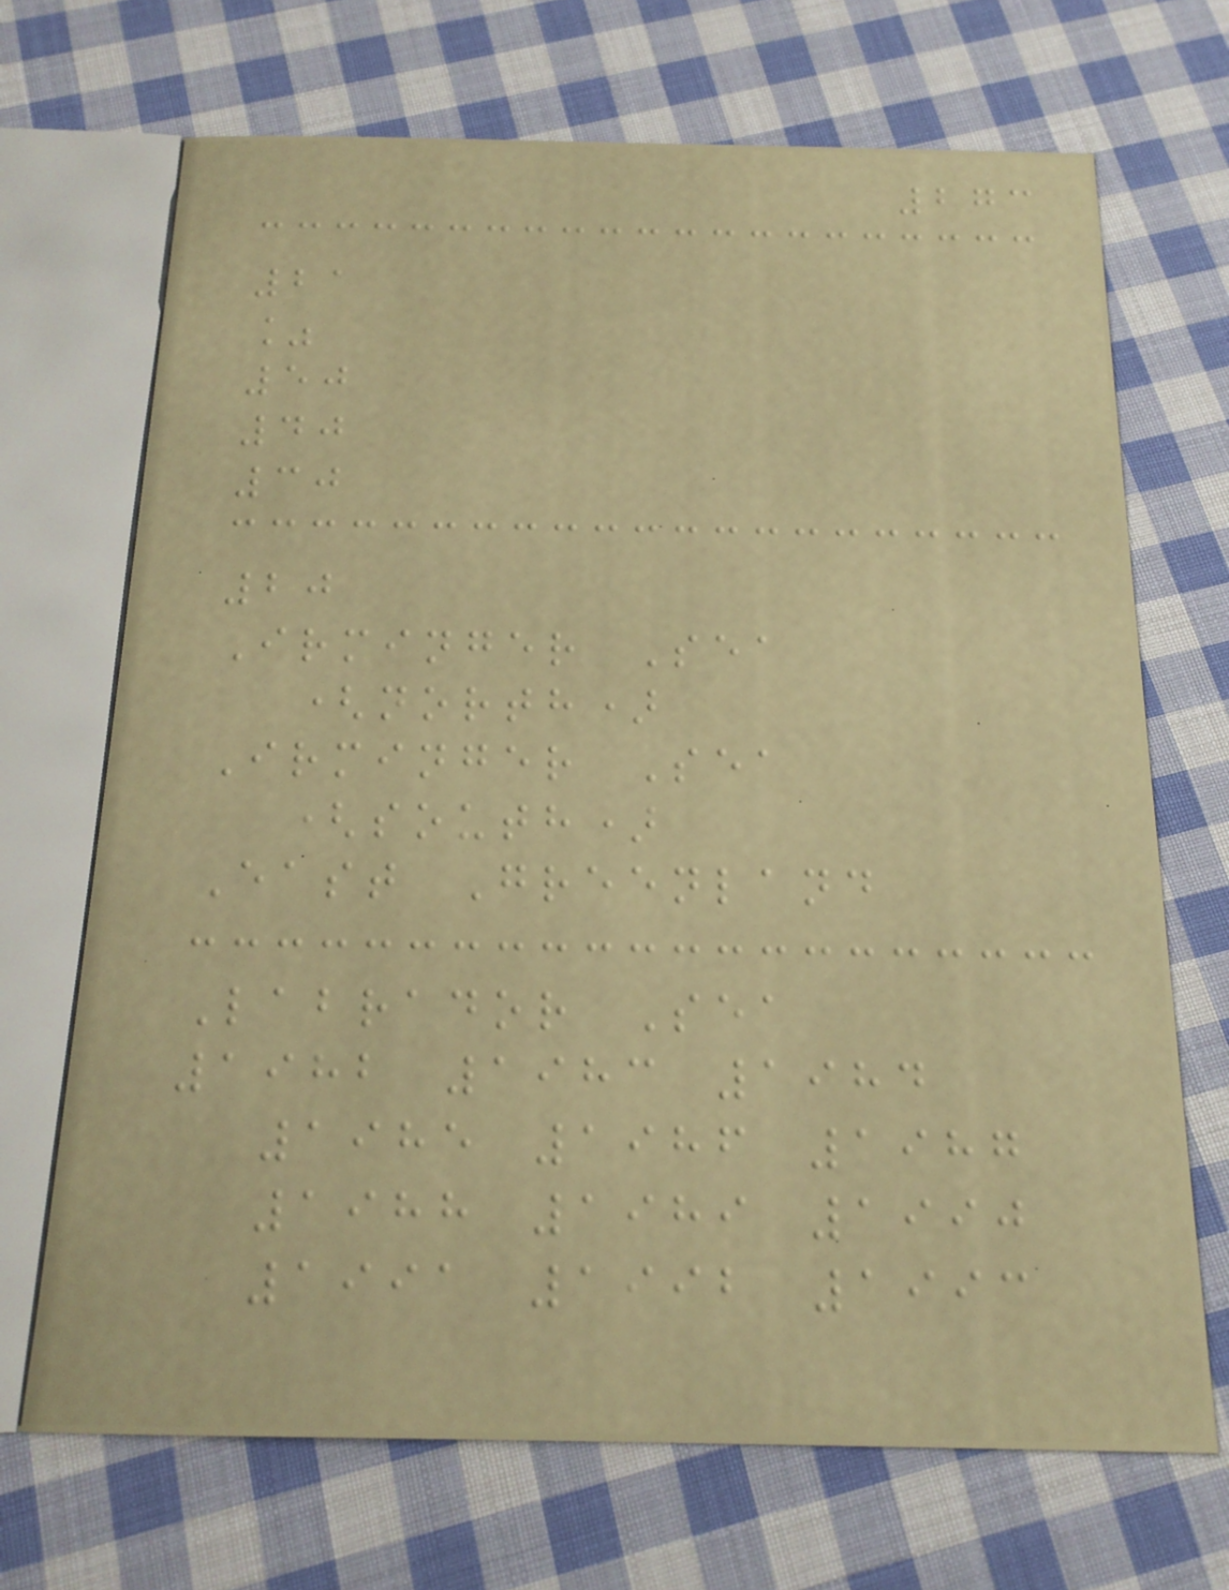273
21
%
50
40
30
20
Irminger Sea
(north)
Irminger Sea
(south)
East Greenland
Labrador Sea
1982 1983 1984
1985 1986 1987
1988 1989 1990
1991 1992 1993
